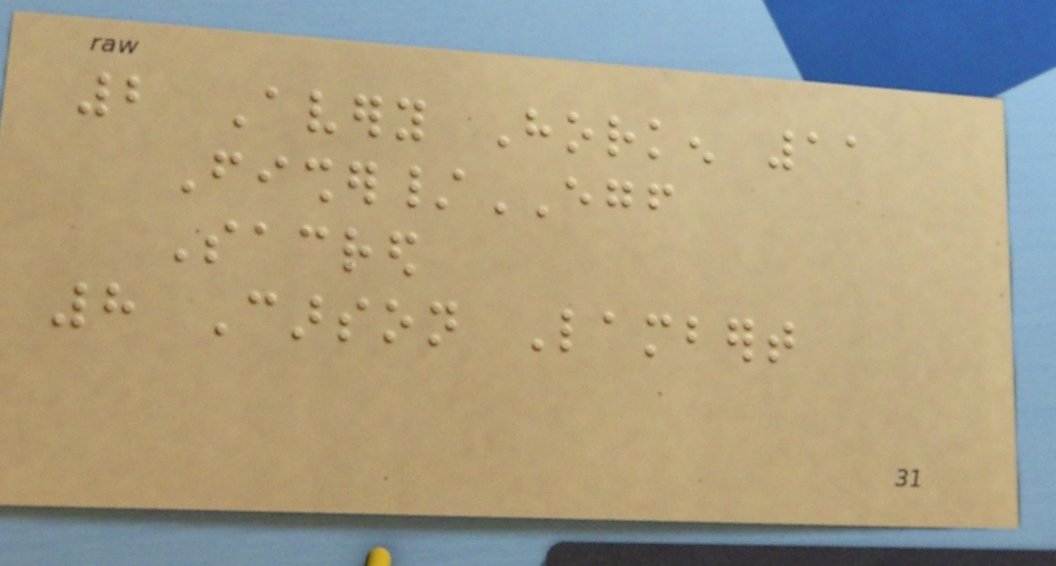2 Avery Horken 11
Fisher/EGF
Sacred
8 Carson Lambert
